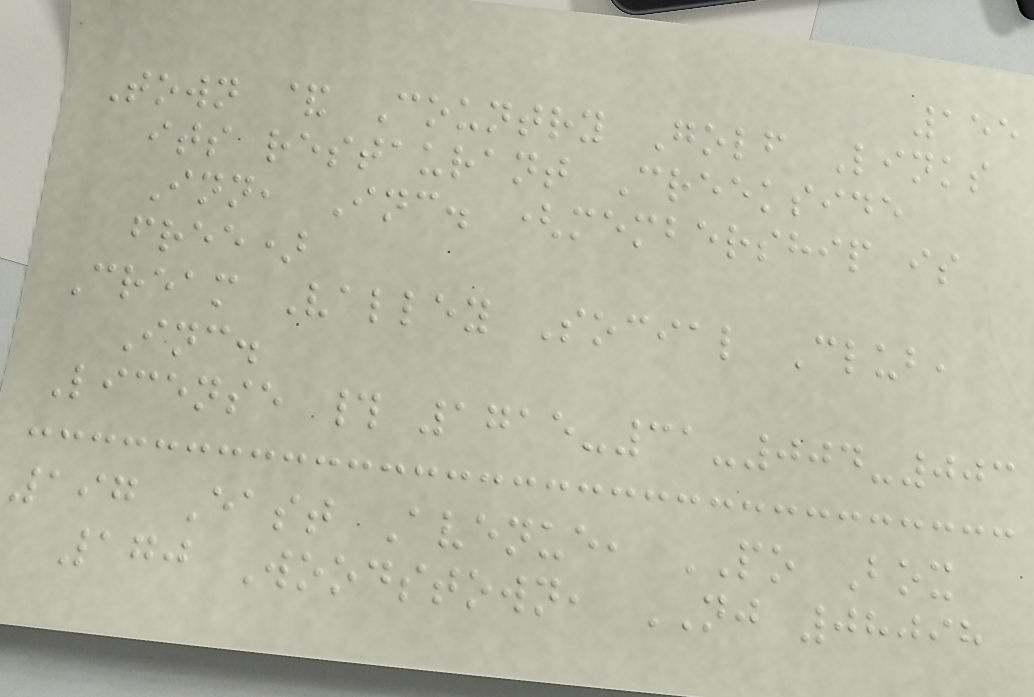155
Town & Country Golf Links
its restaurant Creekside
Inn, Inc. (membership is
free)
Cream Valley Social Club,
Inc.
License # 1715-31-004-003
197 East Avenue, PO Box
170 Woodstown, NJ 08098
